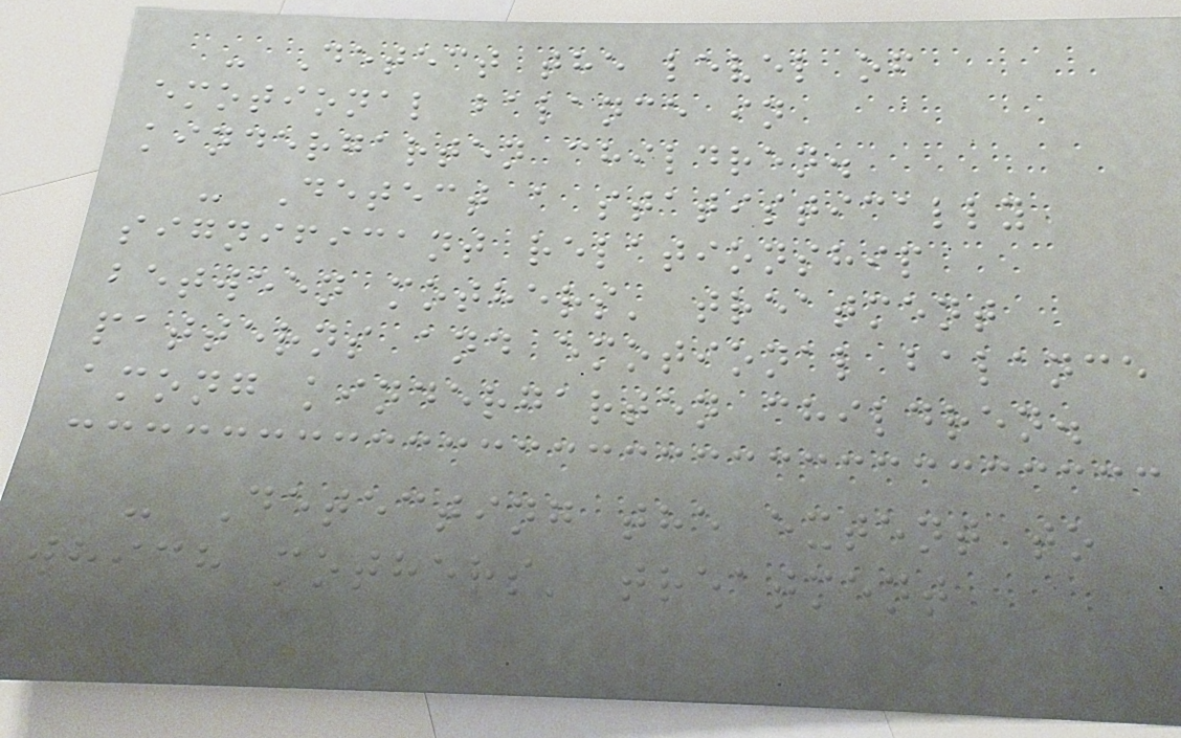- Detect the level of
emotional balance in
kindergarten children.
- Detect a statistically
significant relationship
between mothers' treatment
patterns and emotional balance
among kindergarten children.
- Detecting the extent to
which mothers' treatment
